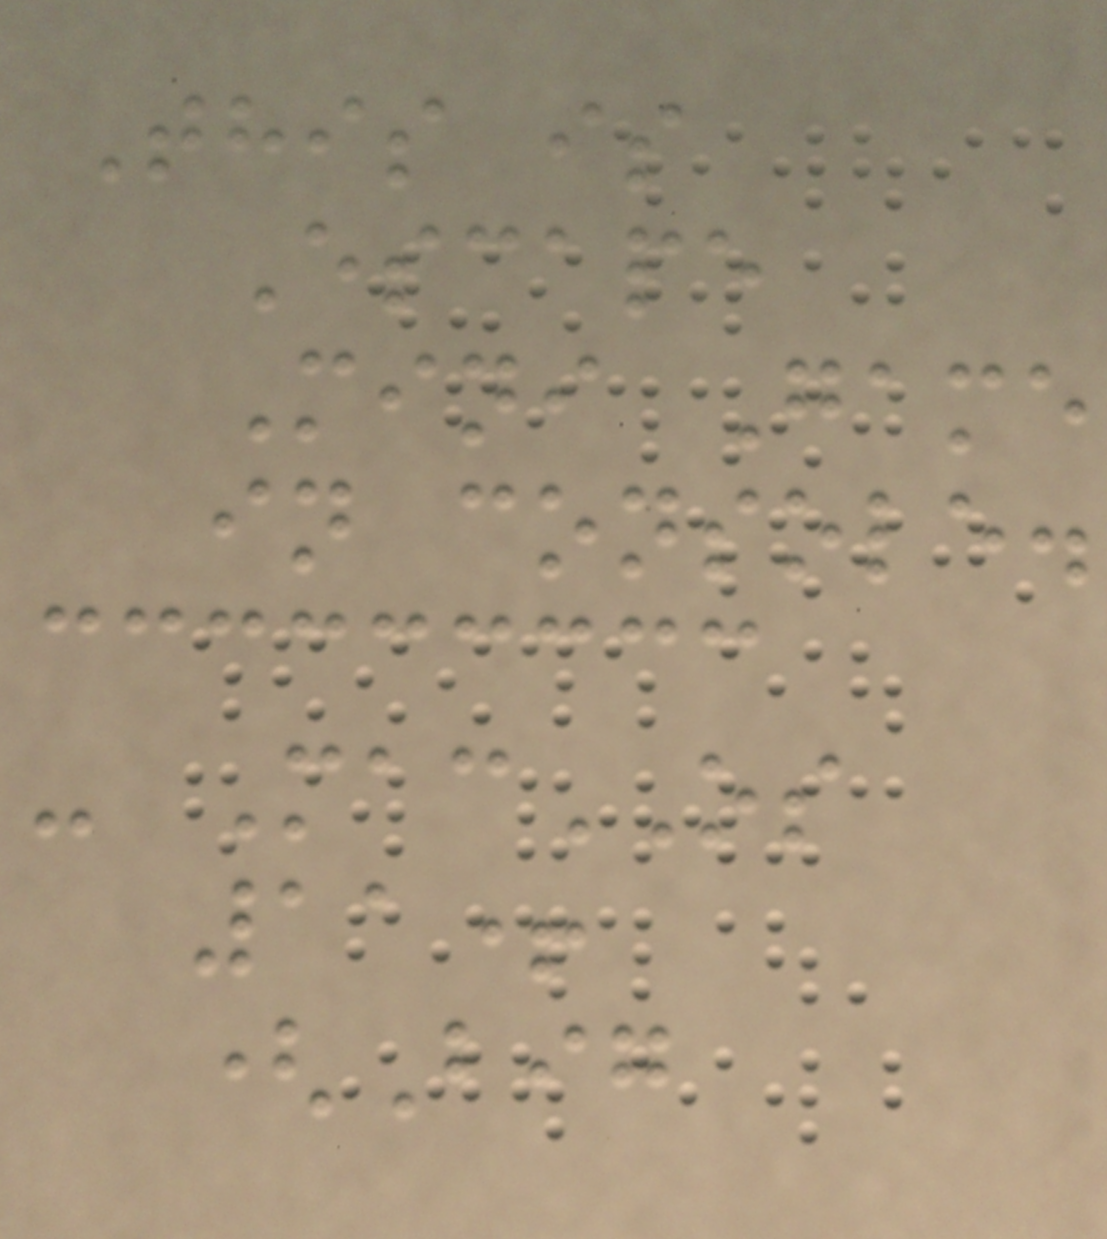This is
Escape
Mini Game
in console.
- MacOS
11+
(Big
